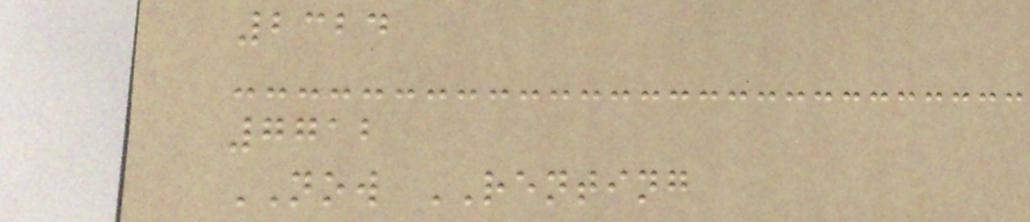2324
7712
NOW RENTING
